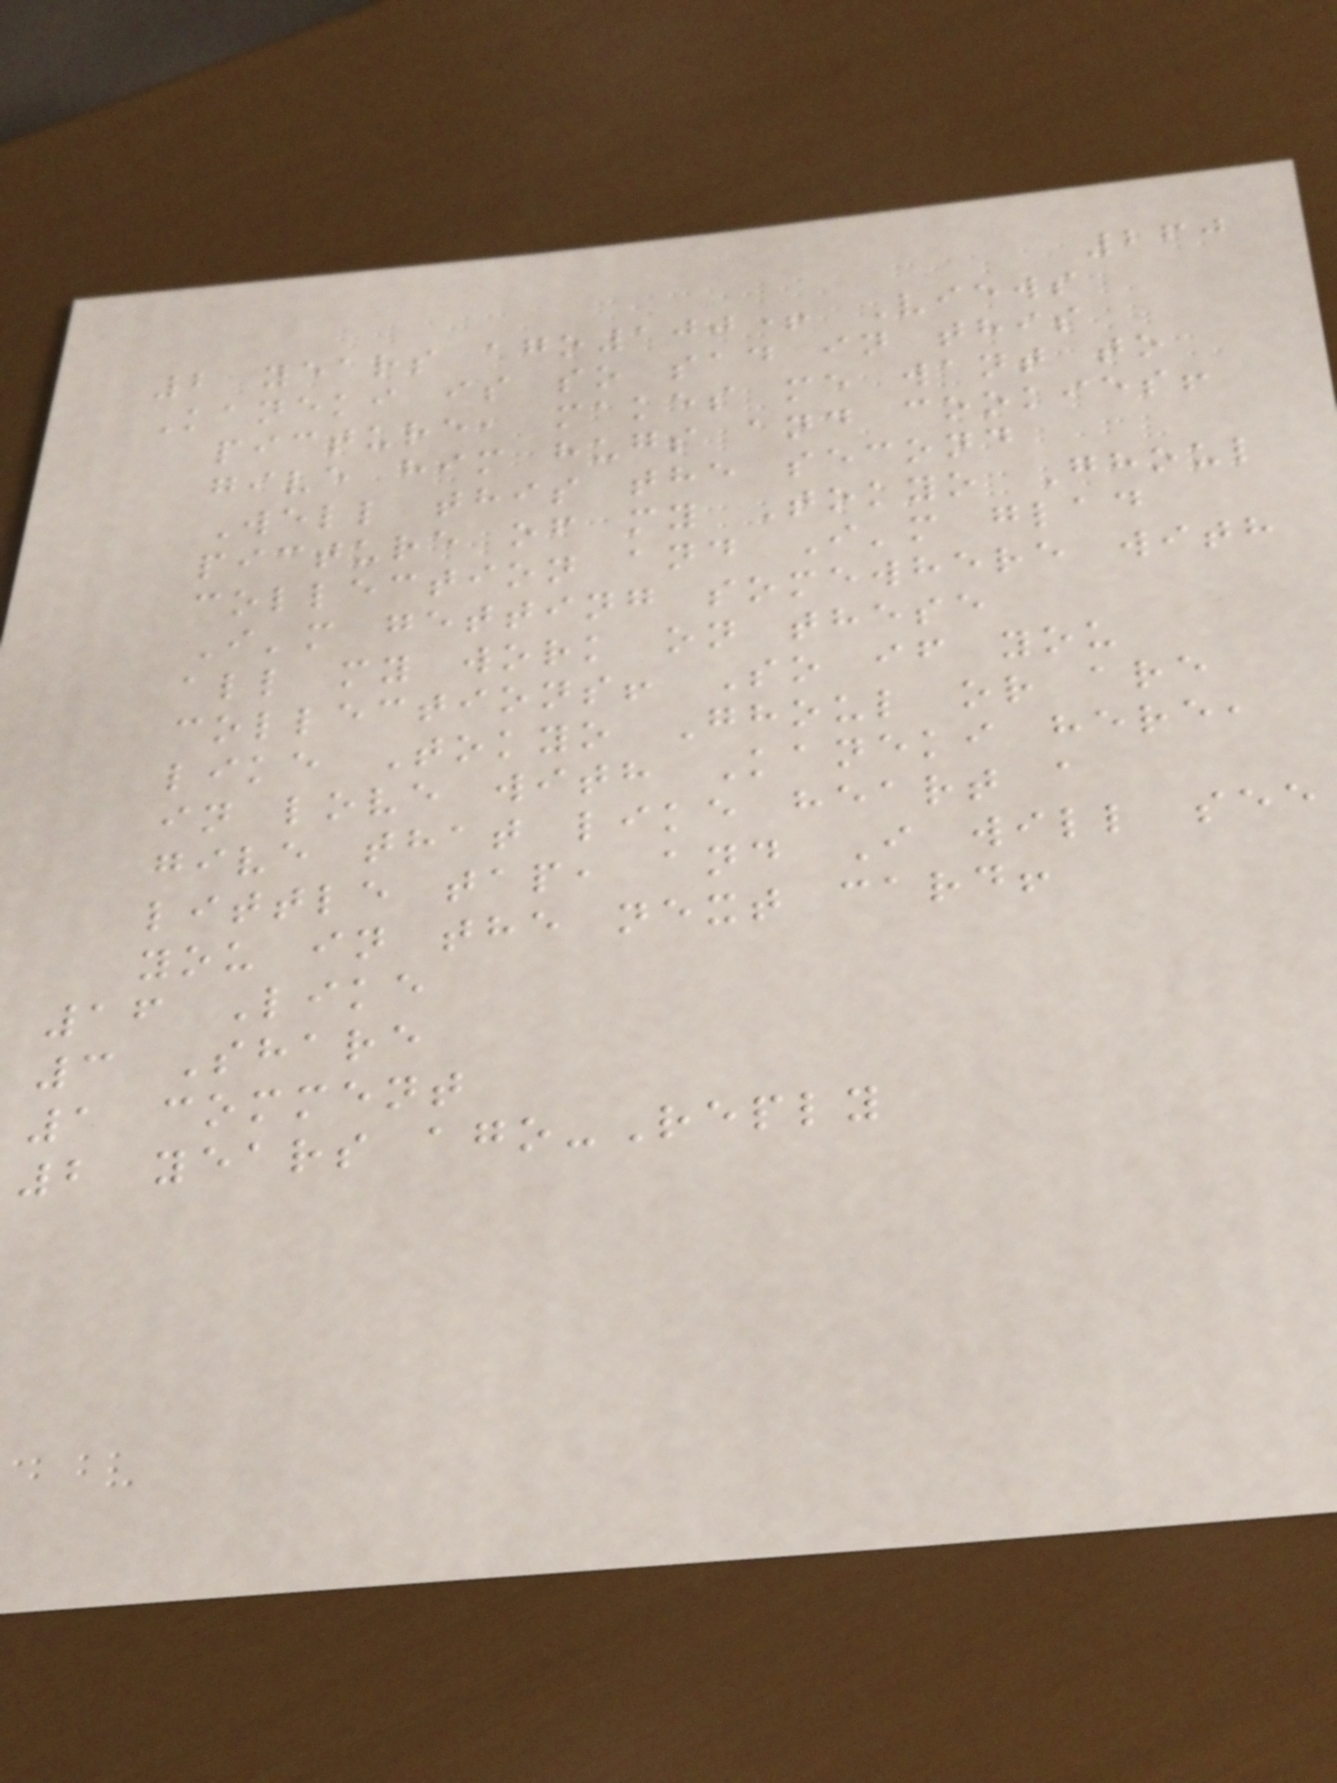260
2 years ago100+ Views
Kaneki is so sad in this
picture, makes me want to
give him hugs and cookies!
Well this the second
picture of my Tokyo Ghoul
collection and I'm glad
I'm getting somewhere with
all my work on these
collections! So if you
like Tokyo Ghoul or are
in love with Kaneki here,
give that like heart a
little tap, and I will see
you in the next card!
16 Like
3 Share
1 comment
2 years ago-Reply
